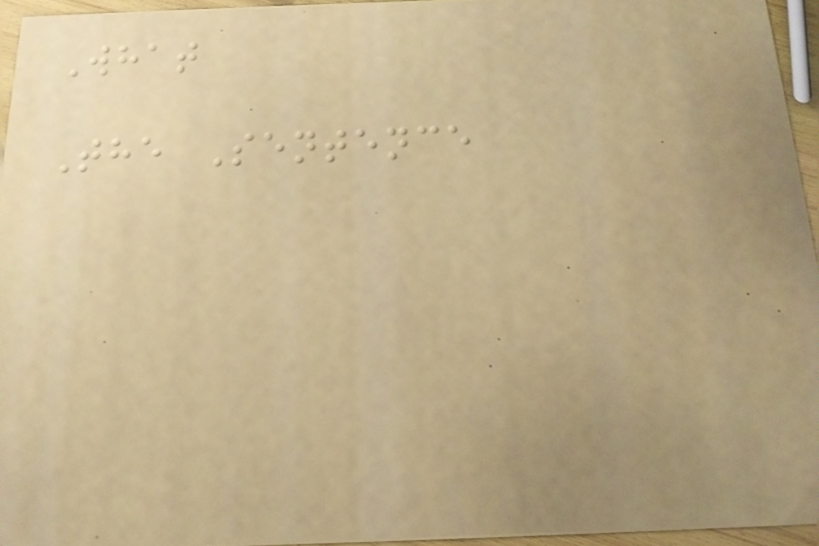What
The Sentence
